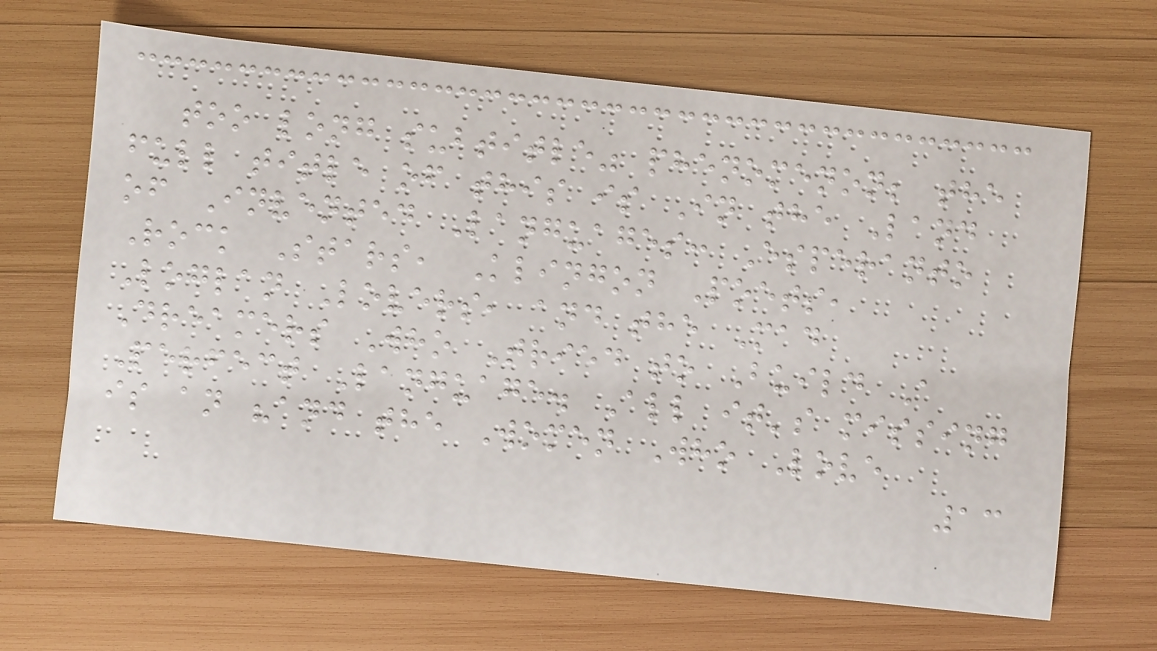too long subtitle" phenomenon; the
full title of this is In the Land
of Invented Languages: Esperanto
Rock Stars, Klingon Poets,
Loglan Lovers, and the Mad
Dreamers Who Tried to Build A
Perfect Language. All it's missing
is an "and the Women Who Love
13
